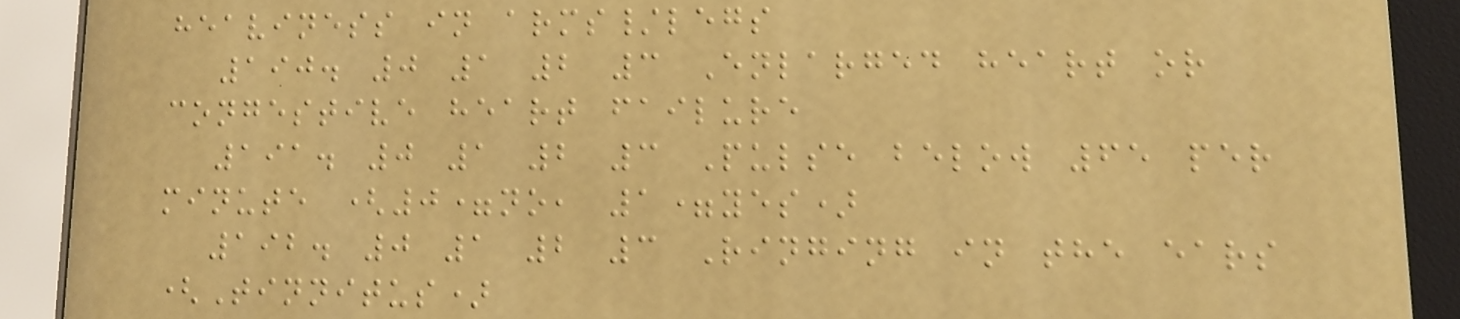heaviness in arms/legs
190. 0 1 2 3 Enlarged heart or
congestive heart failure
191. 0 1 2 3 Pulse below 65 per
minute (0=no, 1=yes)
192. 0 1 2 3 Ringing in the ears
(Tinnitus)
